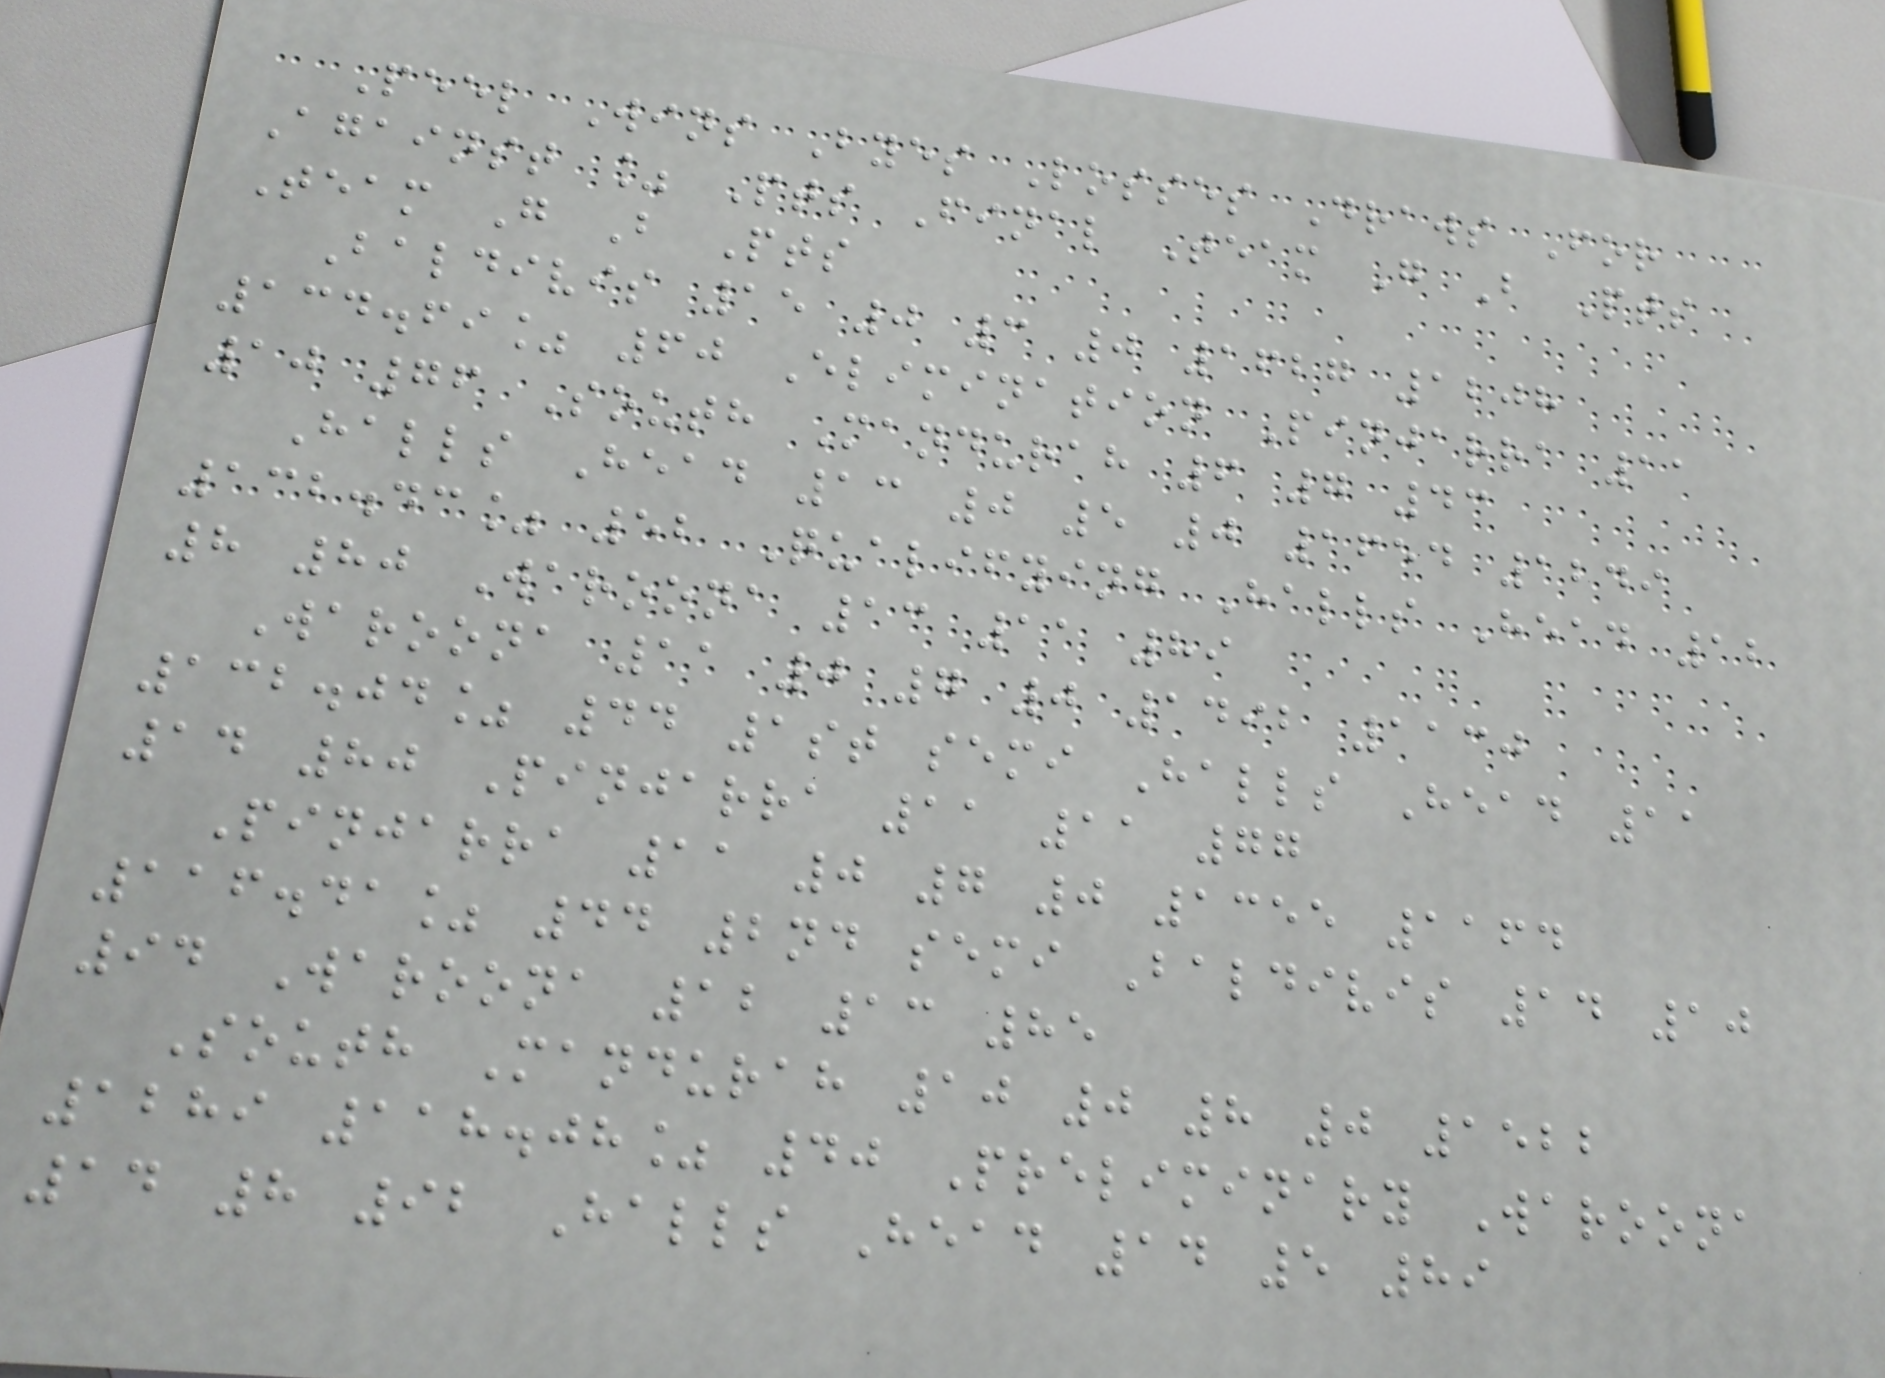Peel Wins Byes Losses Draws For
Against % Pts Final Team G B Pts
Team G B Pts
Baldivis 15 0 3 0 1627 1208
134.69% 60 Elimination Pinjarra 11
10 76 South Mandurah 6 7 43
Halls Head 13 0 5 0 1654 1249
132.43% 52 Qualifying Halls Head 12
8 80 Waroona 13 11 89
Waroona 11 0 7 0 1492 1130
132.04% 44 1st semi Halls Head 11
14 80 Pinjarra 11 11 77
Pinjarra 11 0 7 0 1355 1164
116.41% 44 2nd semi Baldivis 14 10
94 Waroona 12 13 85
South Mandurah 10 0 8 0 1522
1289 118.08% 40 Preliminary Waroona
14 8 92 Halls Head 14 5 89
